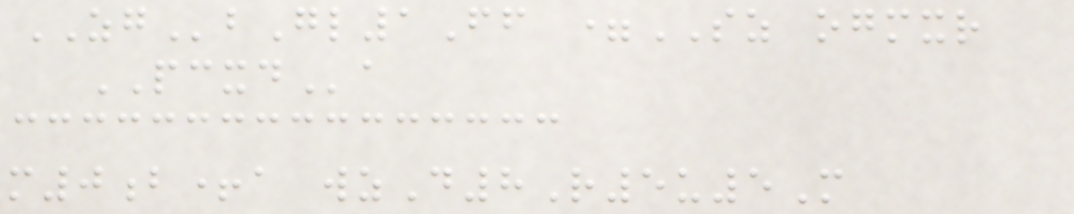ZGbGl1Ff =SZ ogmxr
PCXDa
m0b+a wzD8R5u5M
